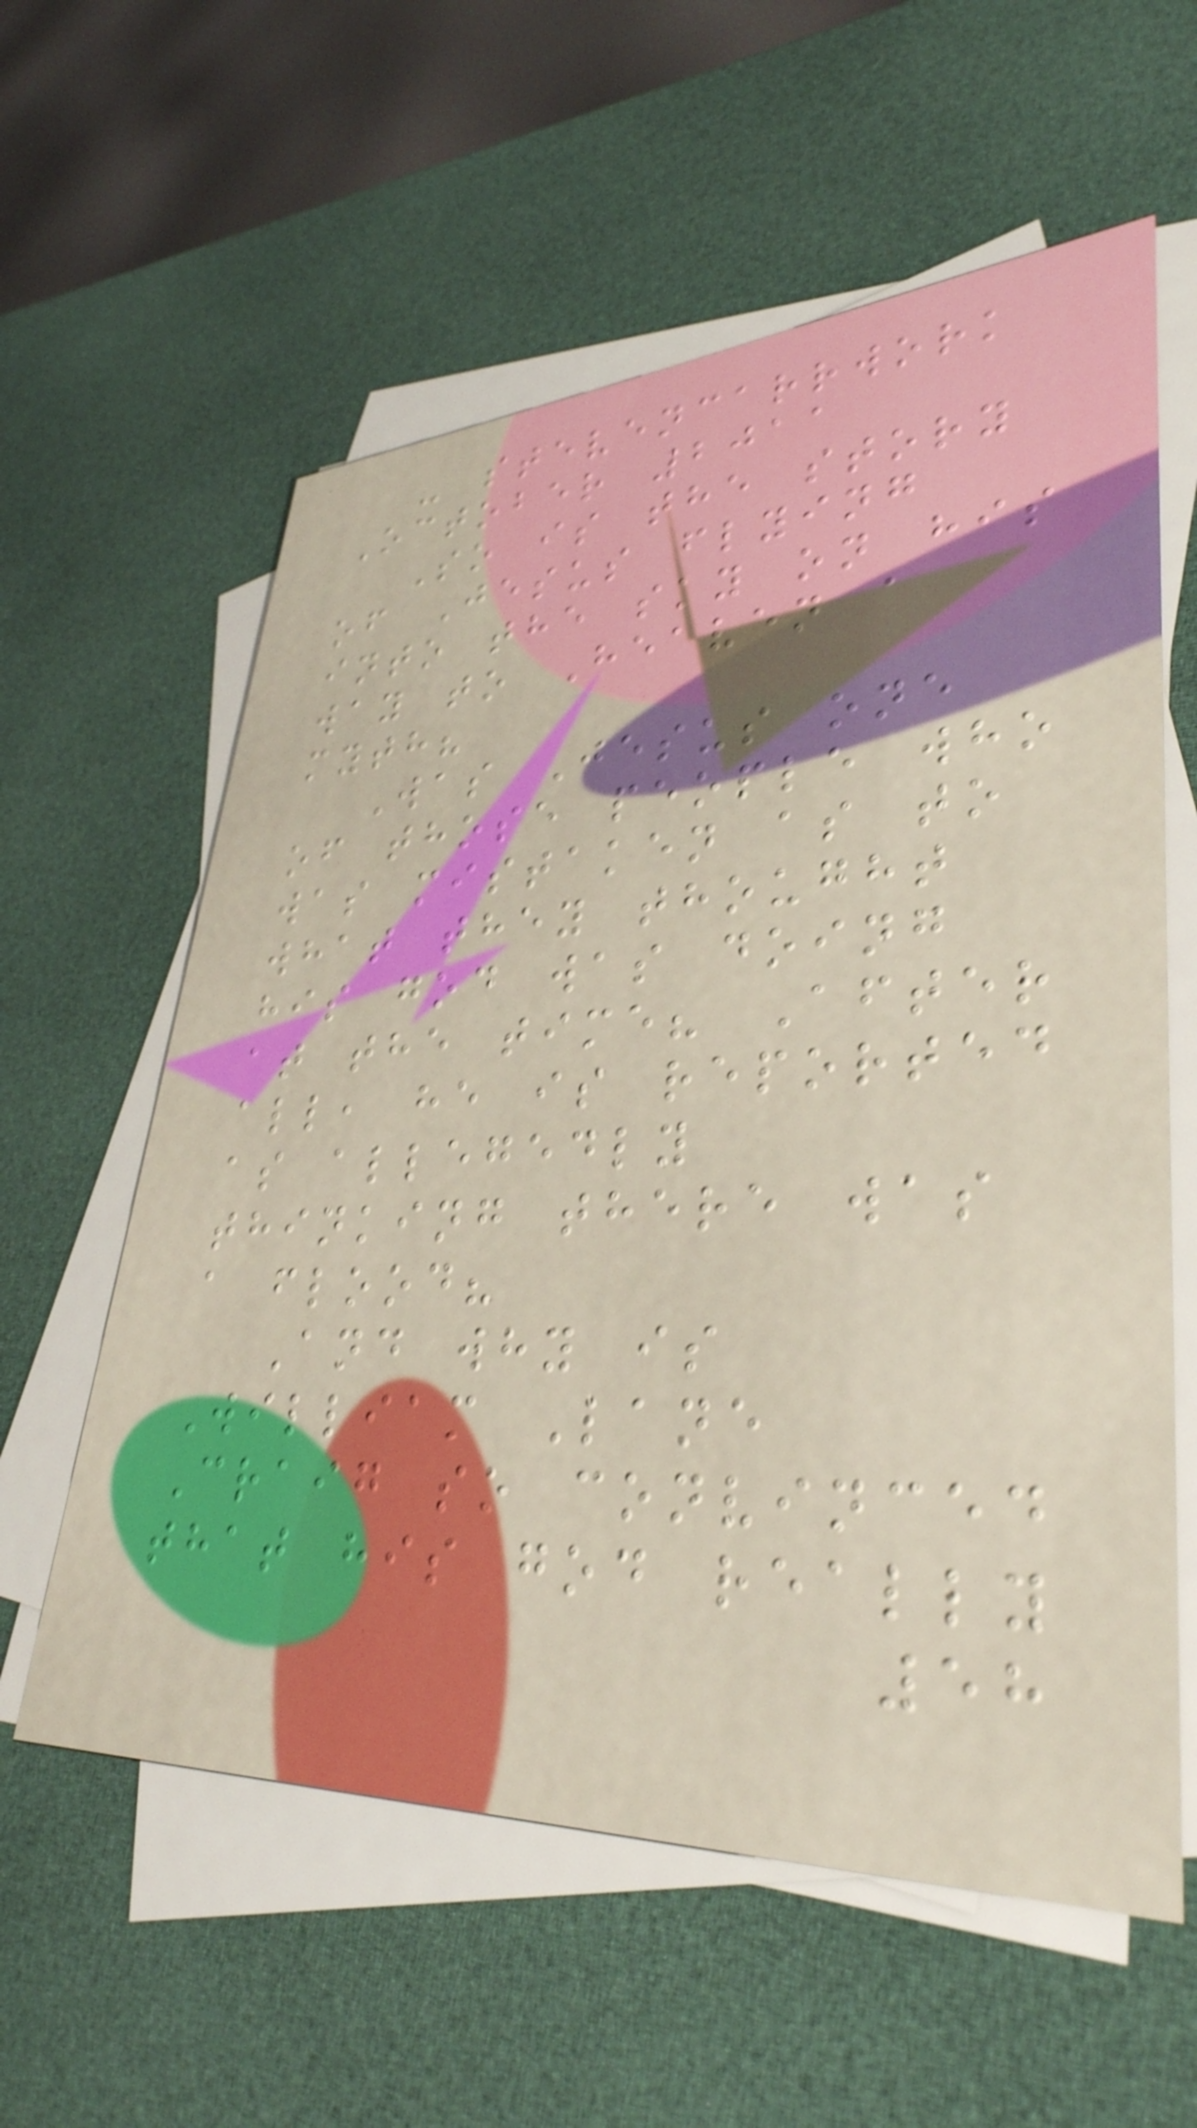- stevencarrwork
October 2011
So is the story
of Jesus flying
into the sky on his
way to Heaven a
myth?
Was Jesus one
of those people who
was mistaken as to
what they thought
his god was doing
at the time? After
all, he is reported
as allegedly
thinking there was
a flood?
And why is
William Lane
Craig so convinced
that his god really
58
